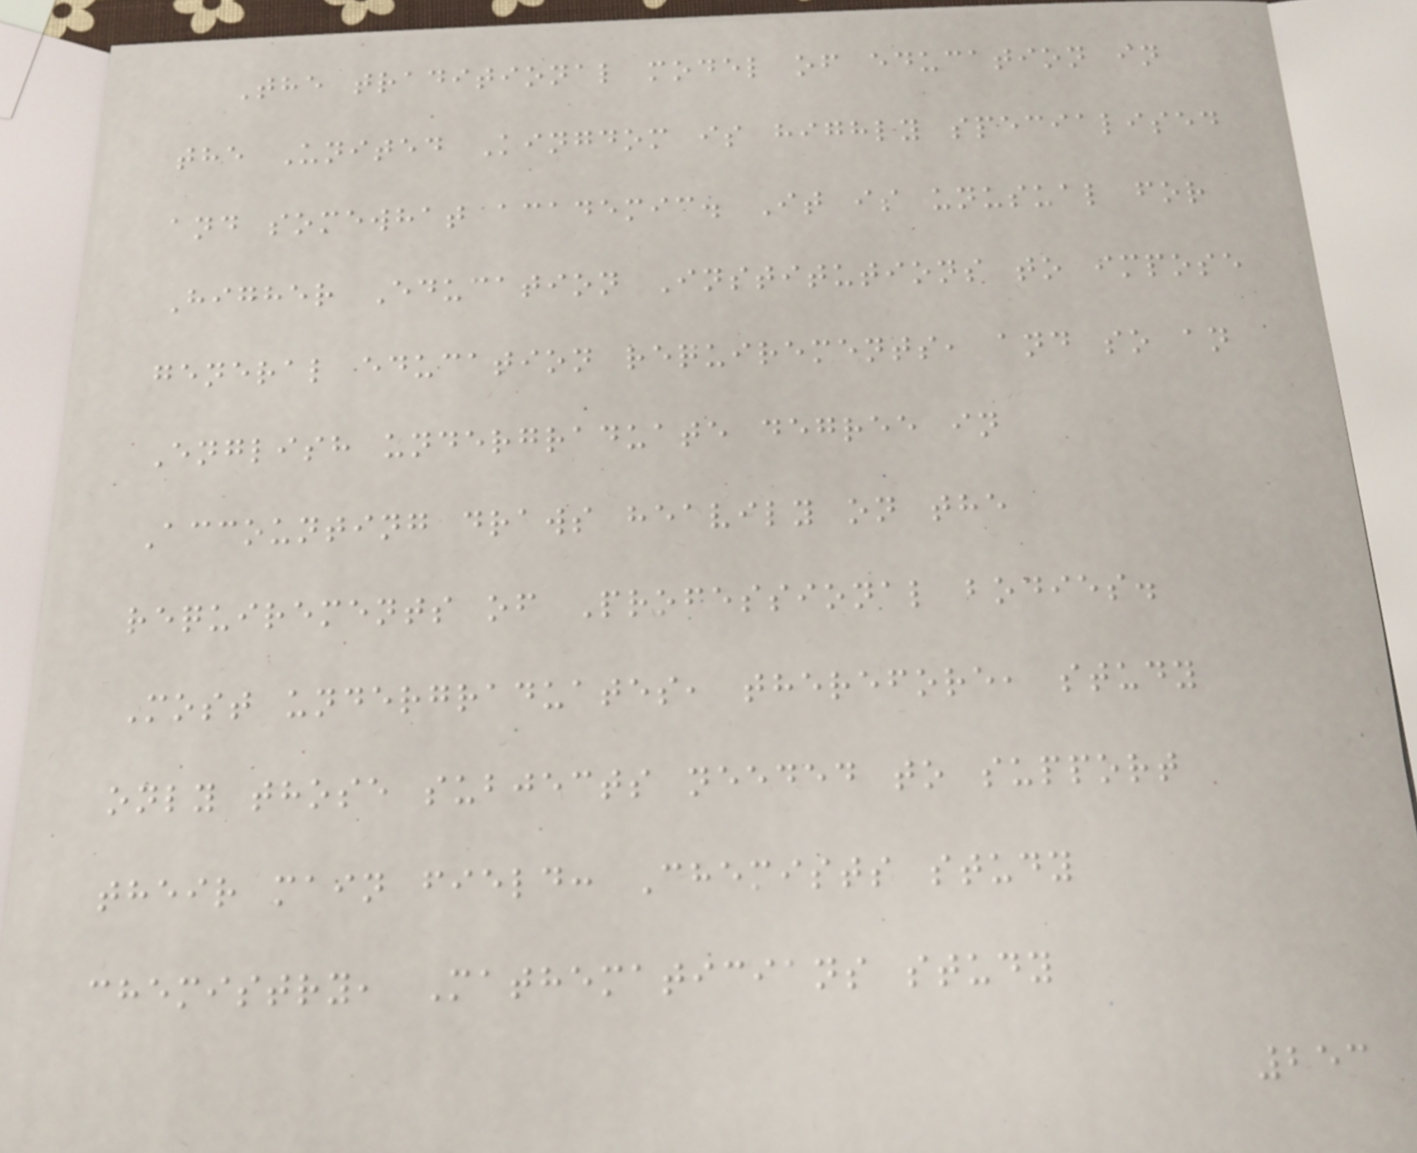The traditional model of education in
the United Kingdom is highly specialised
and somewhat academic. It is unusual for
Higher Education Institutions to impose
general education requirements, and so an
English undergraduate degree in
Accounting draws heavily on the
requirements of Professional bodies.
Most undergraduates, therefore, study
only those subjects needed to support
their main field: Chemists study
chemistry, Mathematicians study
253
